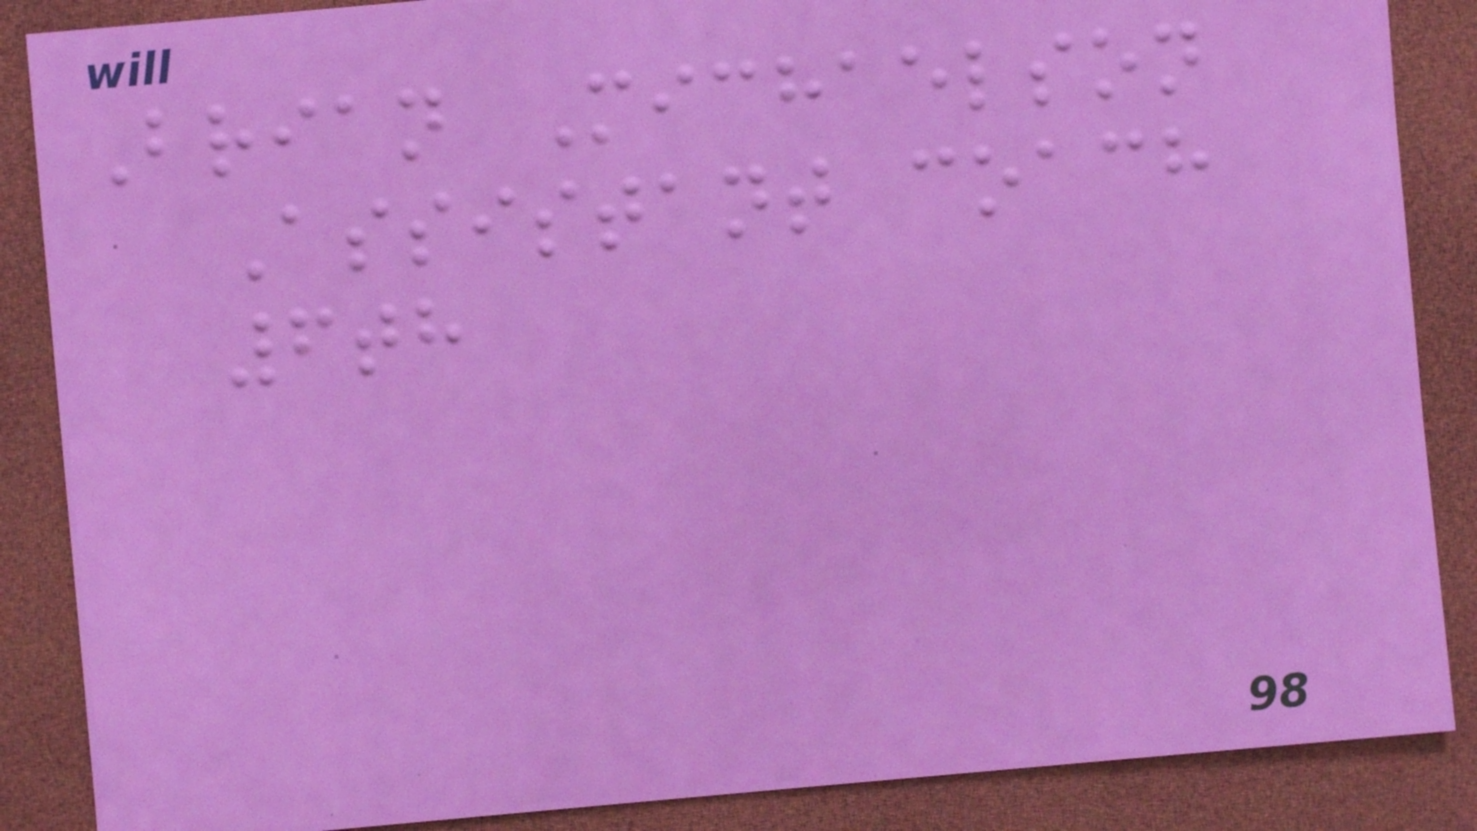Brian Michaelson
Assistant coach
6th
